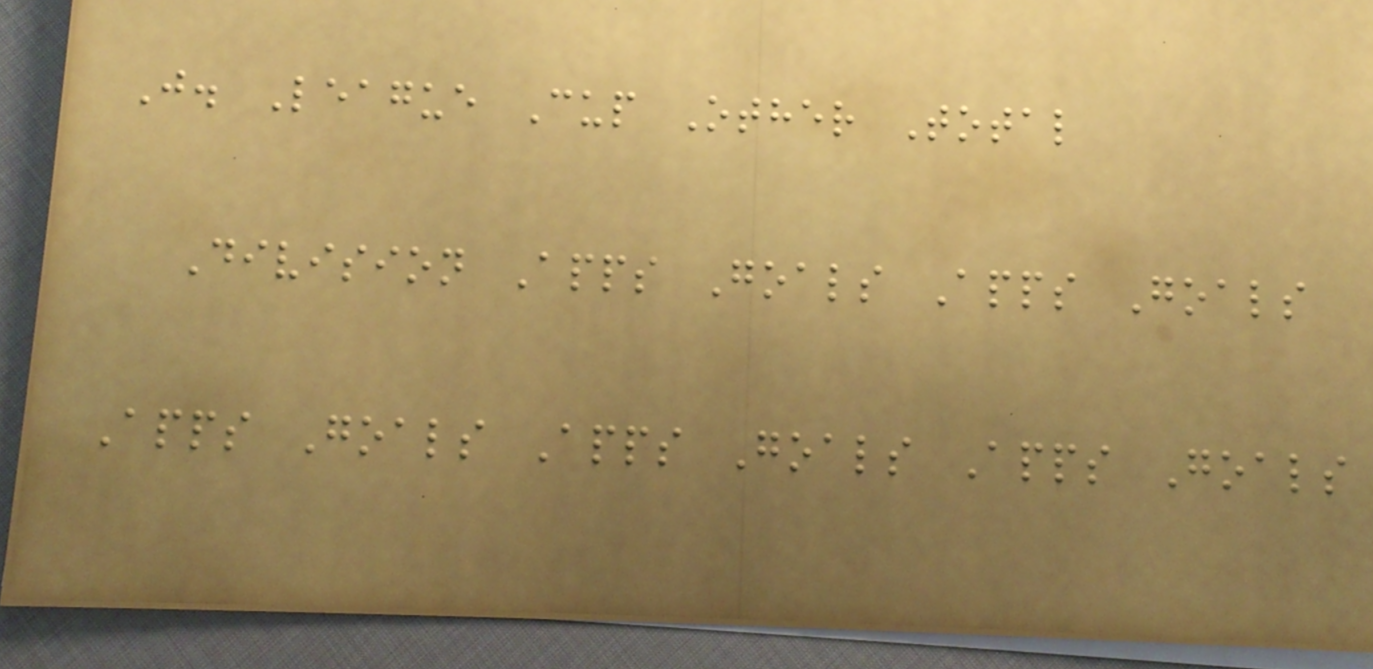J. League Cup Other Total
Division Apps Goals Apps Goals
Apps Goals Apps Goals Apps Goals
